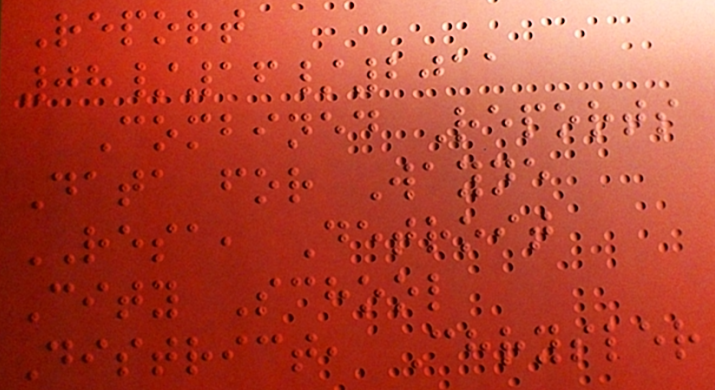Report
08/16/2011
Combined Reports
Data for Wayne
RESA, Detroit
City School
District, Chrysler
